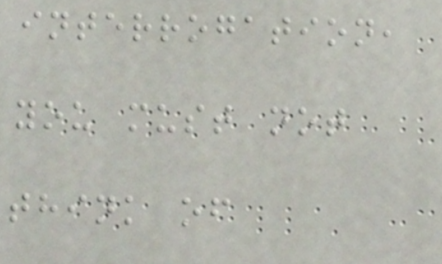interrogation,
you must not
think of
